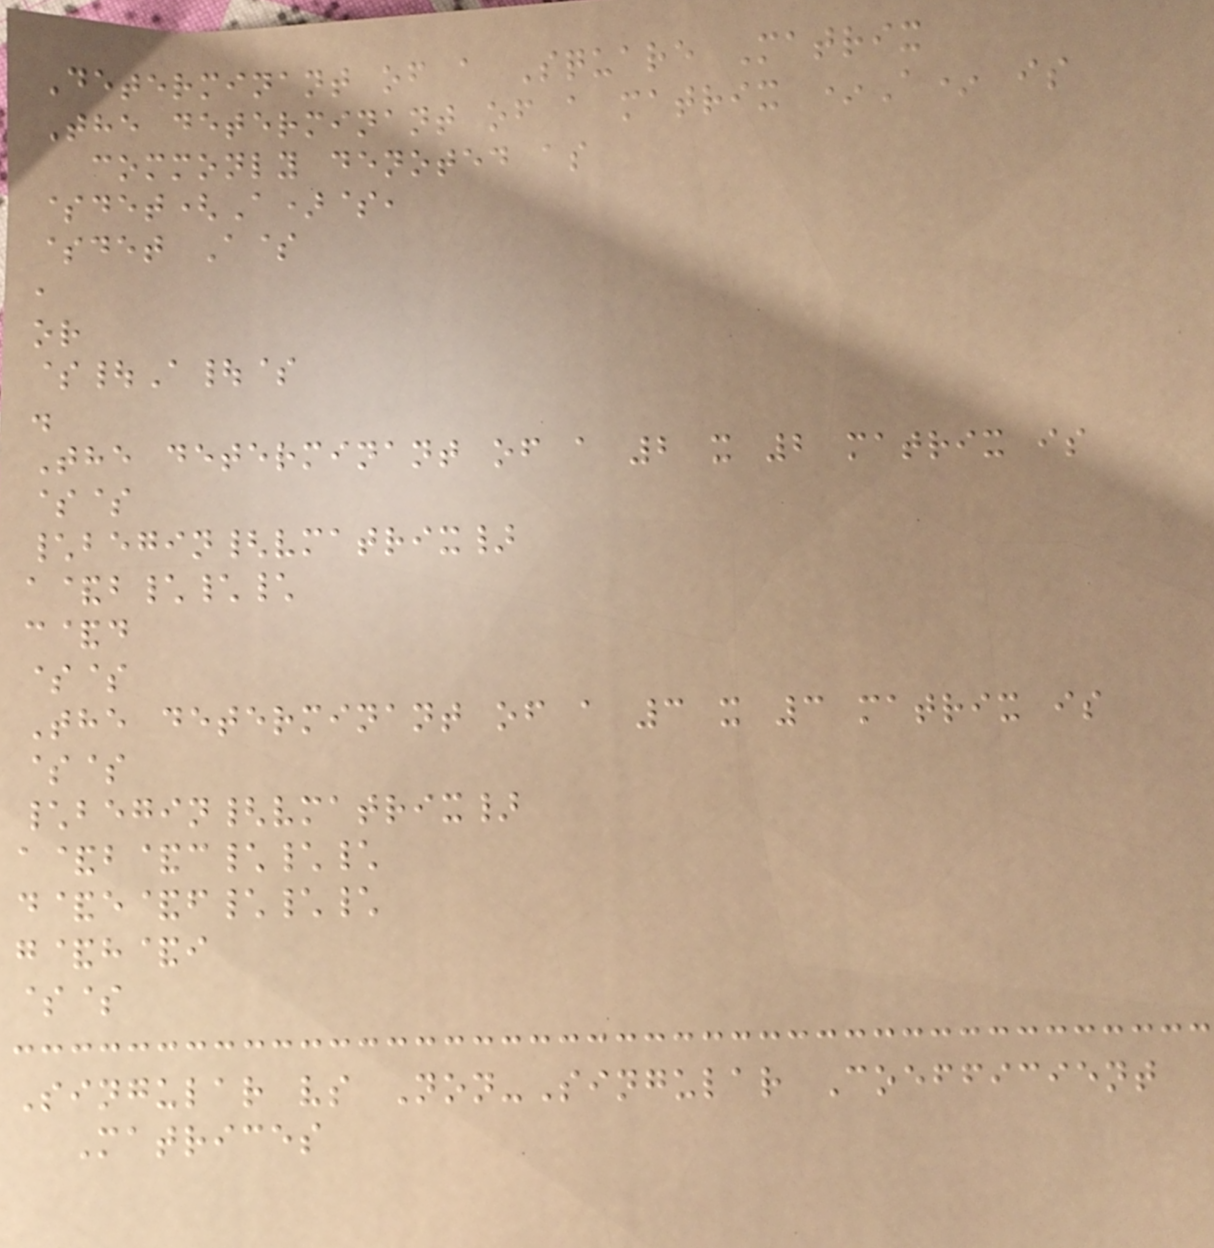Determinant of a Square Matrix
The determinant of a matrix *A* is
commonly denoted as
$det(A)$,
$det A$
,
or
$|A|$
.
The determinant of a 2 x 2 matrix is
$$
\begin{vmatrix}
a&b\\\
c&d
$$
The determinant of a 3 x 3 matrix is
$$
\begin{vmatrix}
a&b&c\\\
d&e&f\\\
g&h&i
$$
Singular vs Non-Singular Coefficient
Matrices
